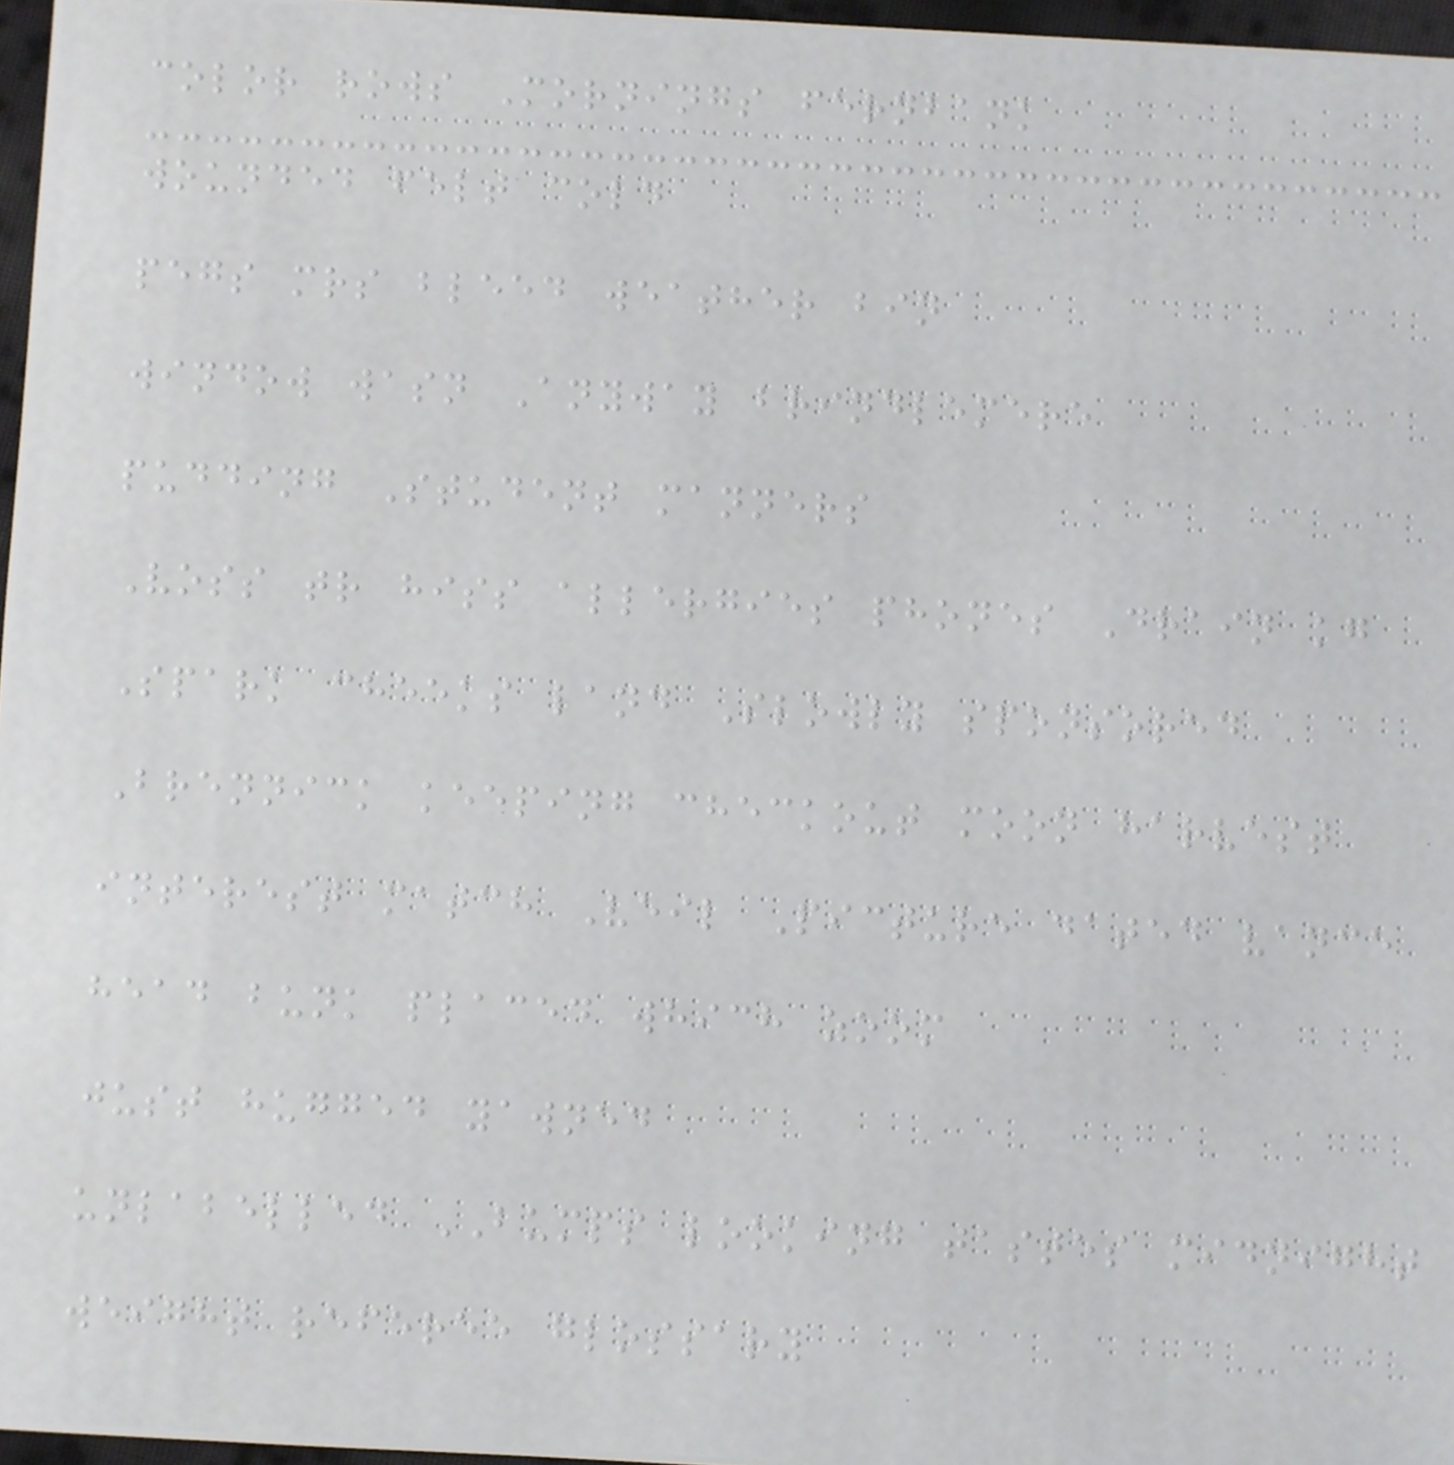color rows Mornings fernbank
wounded felt cold
pegs mrs bleed weather bin
window wasn Anyway brindlemere
pudding Student manners
Voss tr hiss allergies phones Drain kg
Spark cheeks land Slowly sponsored
Brennick keeping checkout moon harvest
interest match Veil Picture dated vance
head bunk placed which zoom
just hugged yawned
unlabelled BUMPS looking tastes midnight
weight referee glossary
